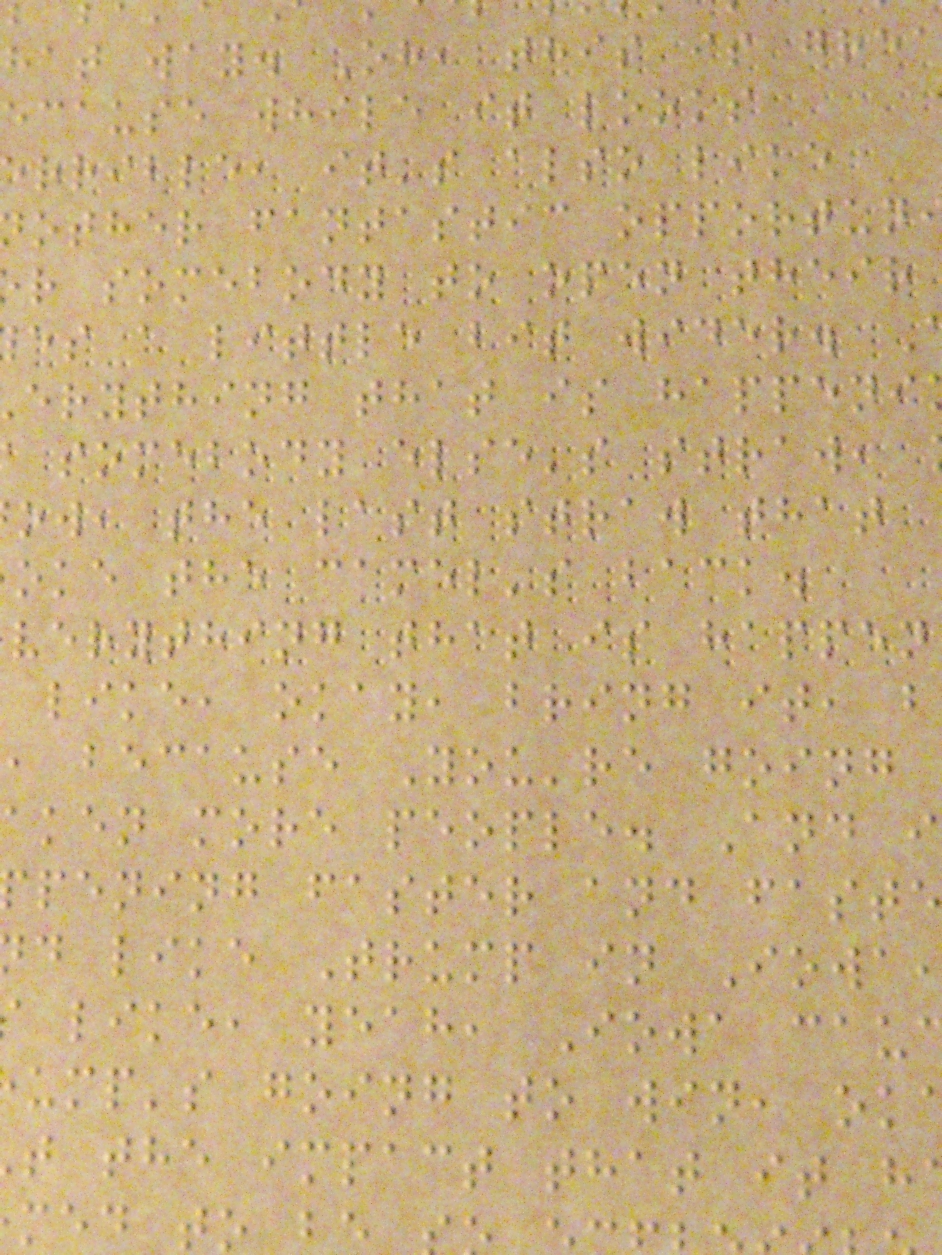hat way. Oh, this is grea
ecause while it looks
rrible, it's also like
other fantastic opportun
r somebody to open their
es a little bit wider.
erything that is happeni
somebody else's straw,
ow, the last straw that
oke the camel's back.
verything that is happen
like, okay, bring it, b
, because You're going
aken more people. And i
pening faster and faste
d like Trump in Iowa
like, yeah, Iowa cau
ump's going to win, ok
t the impact that it h
